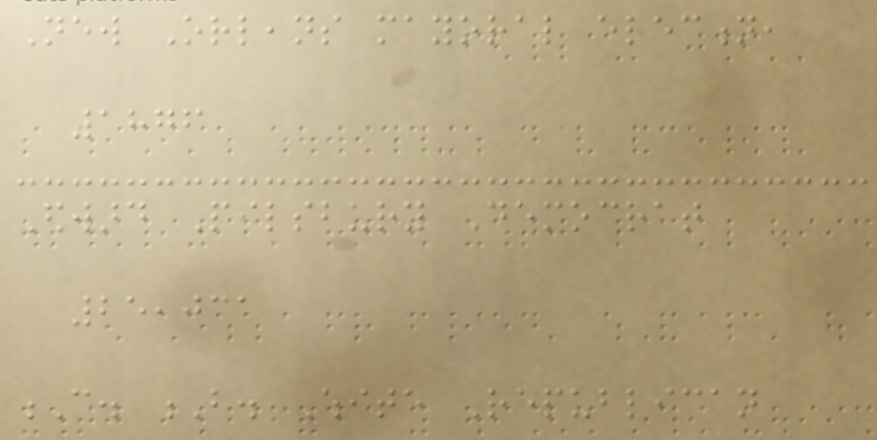New Orleans mayoral election,
1876
Edward Pilsbury Democrat
25,031
C. B. White Republican
